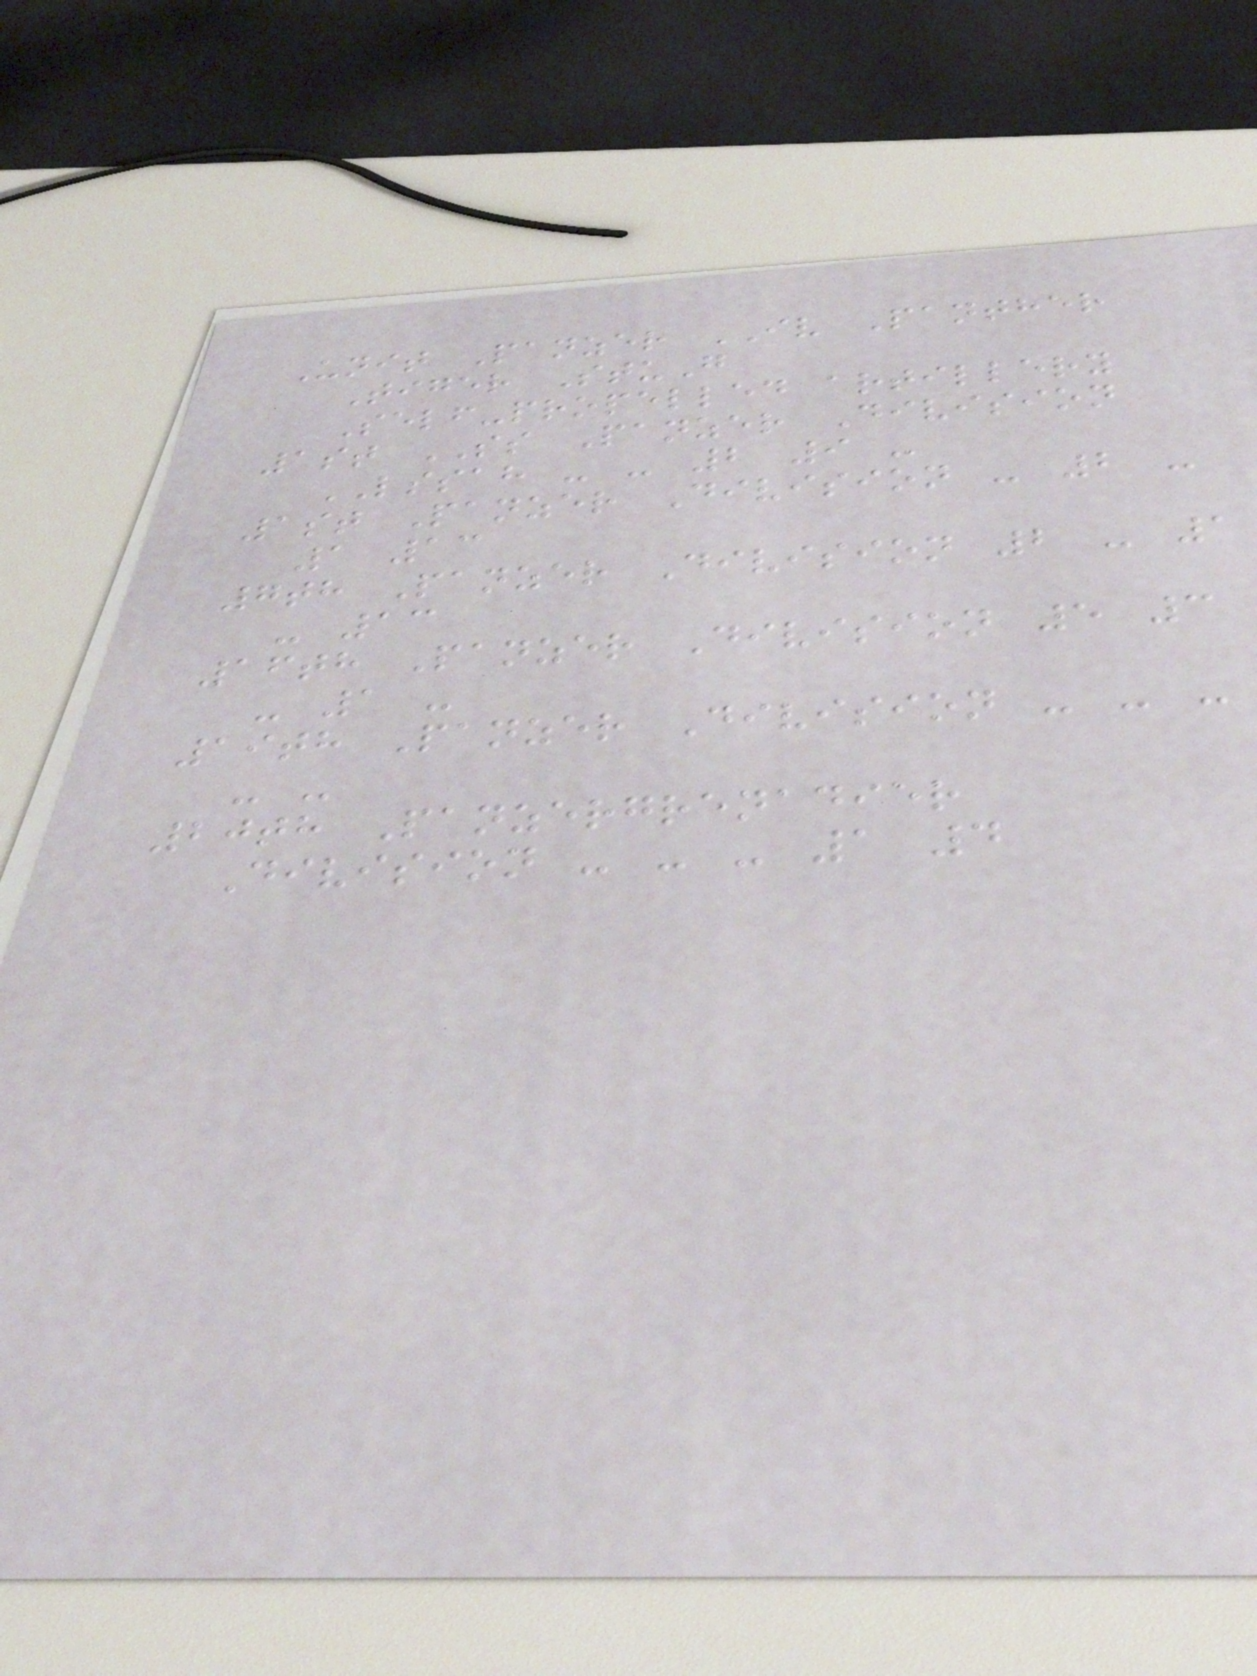Unit Panzer IV Panther
Tiger StuG
Self-propelled artillery
1st SS Panzer Division
LSSAH - - 2 9 -
1st Panzer Division - 2 -
1 13
7th Panzer Division 2 - 1
- 13
16th Panzer Division 5 3
- 1 -
19th Panzer Division - - -
- -
20th Panzergrenadier
Division - - - 1 4
